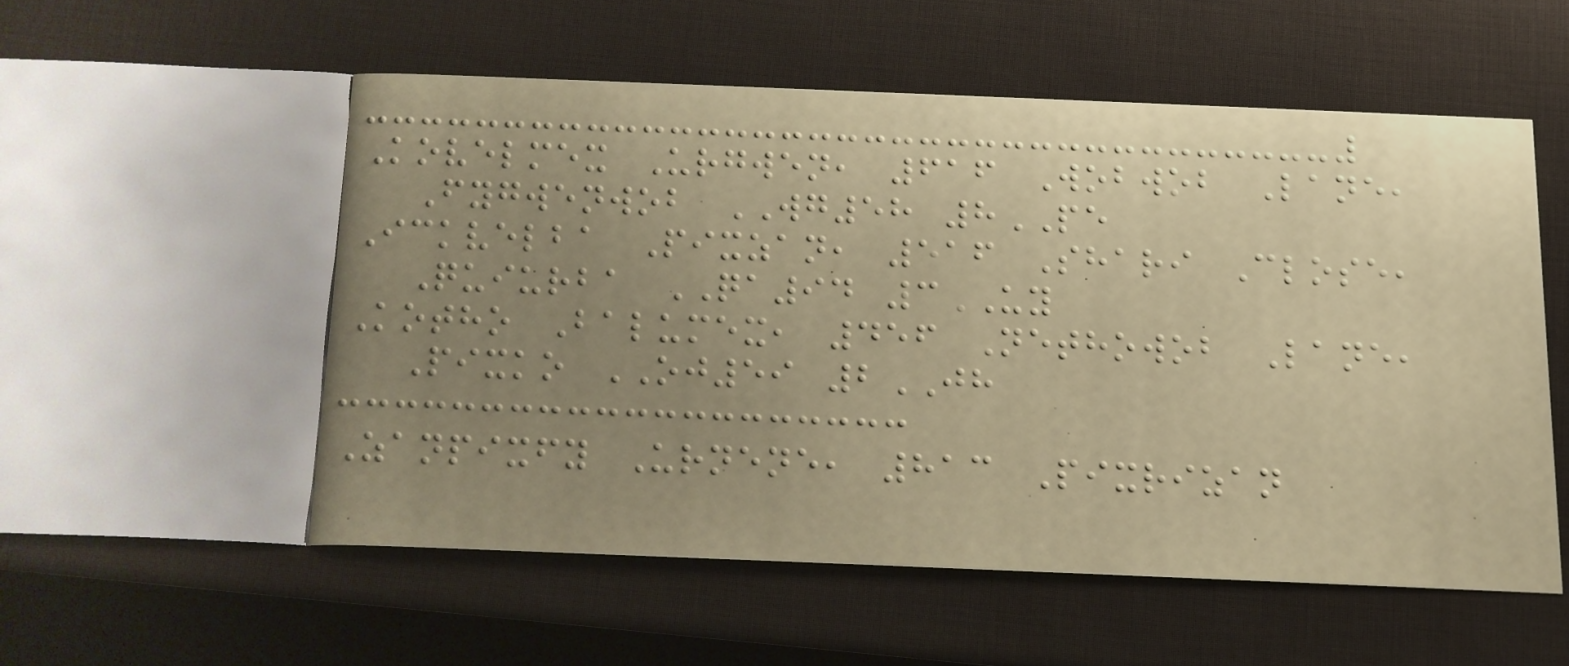Kovelmex Urgwen, 616 Wobwob Lane,
Fygwenwob WG58 8PE
Ickvelba Pixzan, 516 Shari Close,
Quiurba QA94 3UY
Kotho Balumex, 456 Nethowob Lane,
Pixko OJ59 2JH
Zanpixfy Urnene, 813 Pixrizan
